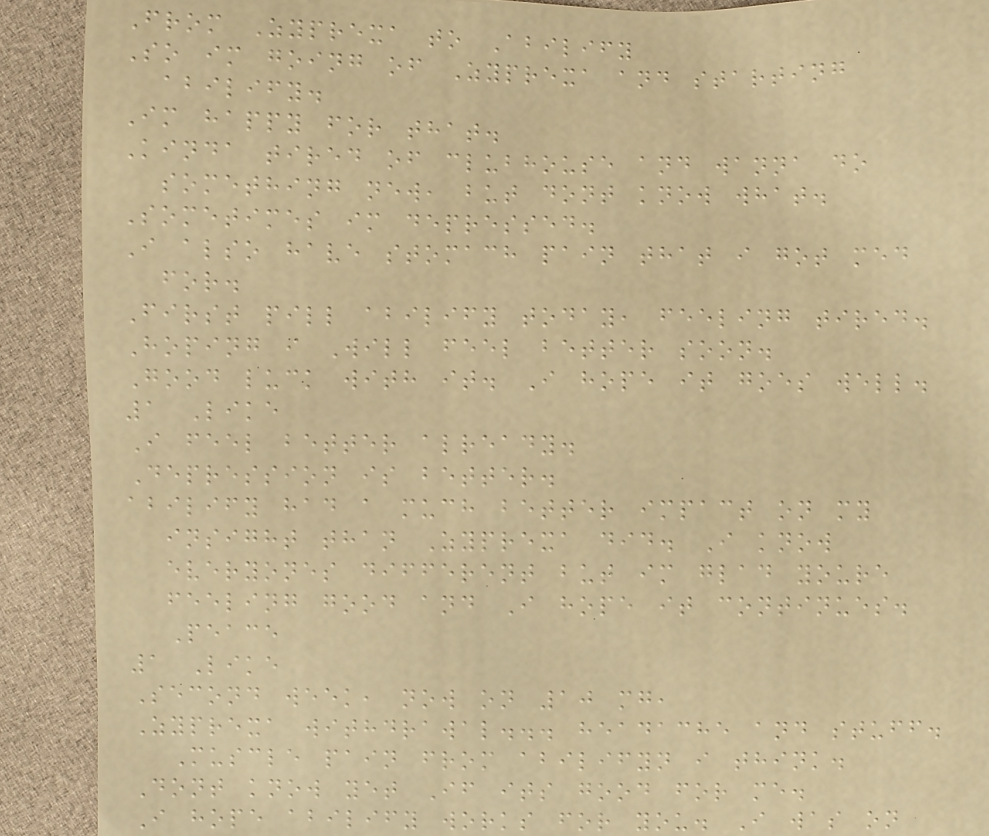From Zyprexa to Abilify
So im going of Zyprexa and starting
abilify.
Im happy for that.
Kinda tired of clubhouse and wanna do
something new, but dont know what.
Sometimes im depressed.
I also have stomach pain that i got med
for.
First pill abilify today, feeling tired.
Hoping i Will feel better soon.
Good luck with it. I hope it goes well.
1 Like
I feel better already.
Depression is better.
abilify had a much better impact on my
insight than Zyprexa did. I know
everyones different but im glad youre
feeling good and I hope it continues.
Peace
1 Like
Second week, now on 10 mg,
Zyprexa withdrawal... headache and stuff.
Muscle pain from abilifyn i think.
Dont know yet If its good for me.
I hope abilify works for you. I was on
